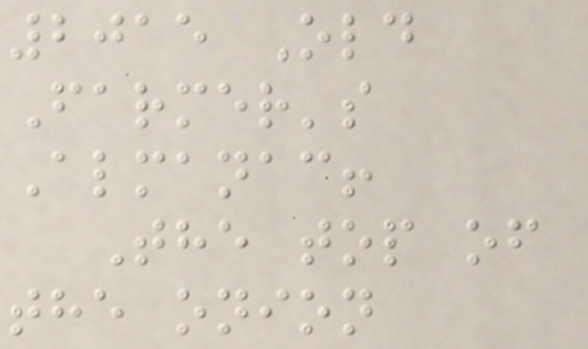2015 Old
Farmer's
Almanac!
The top of
the onion
